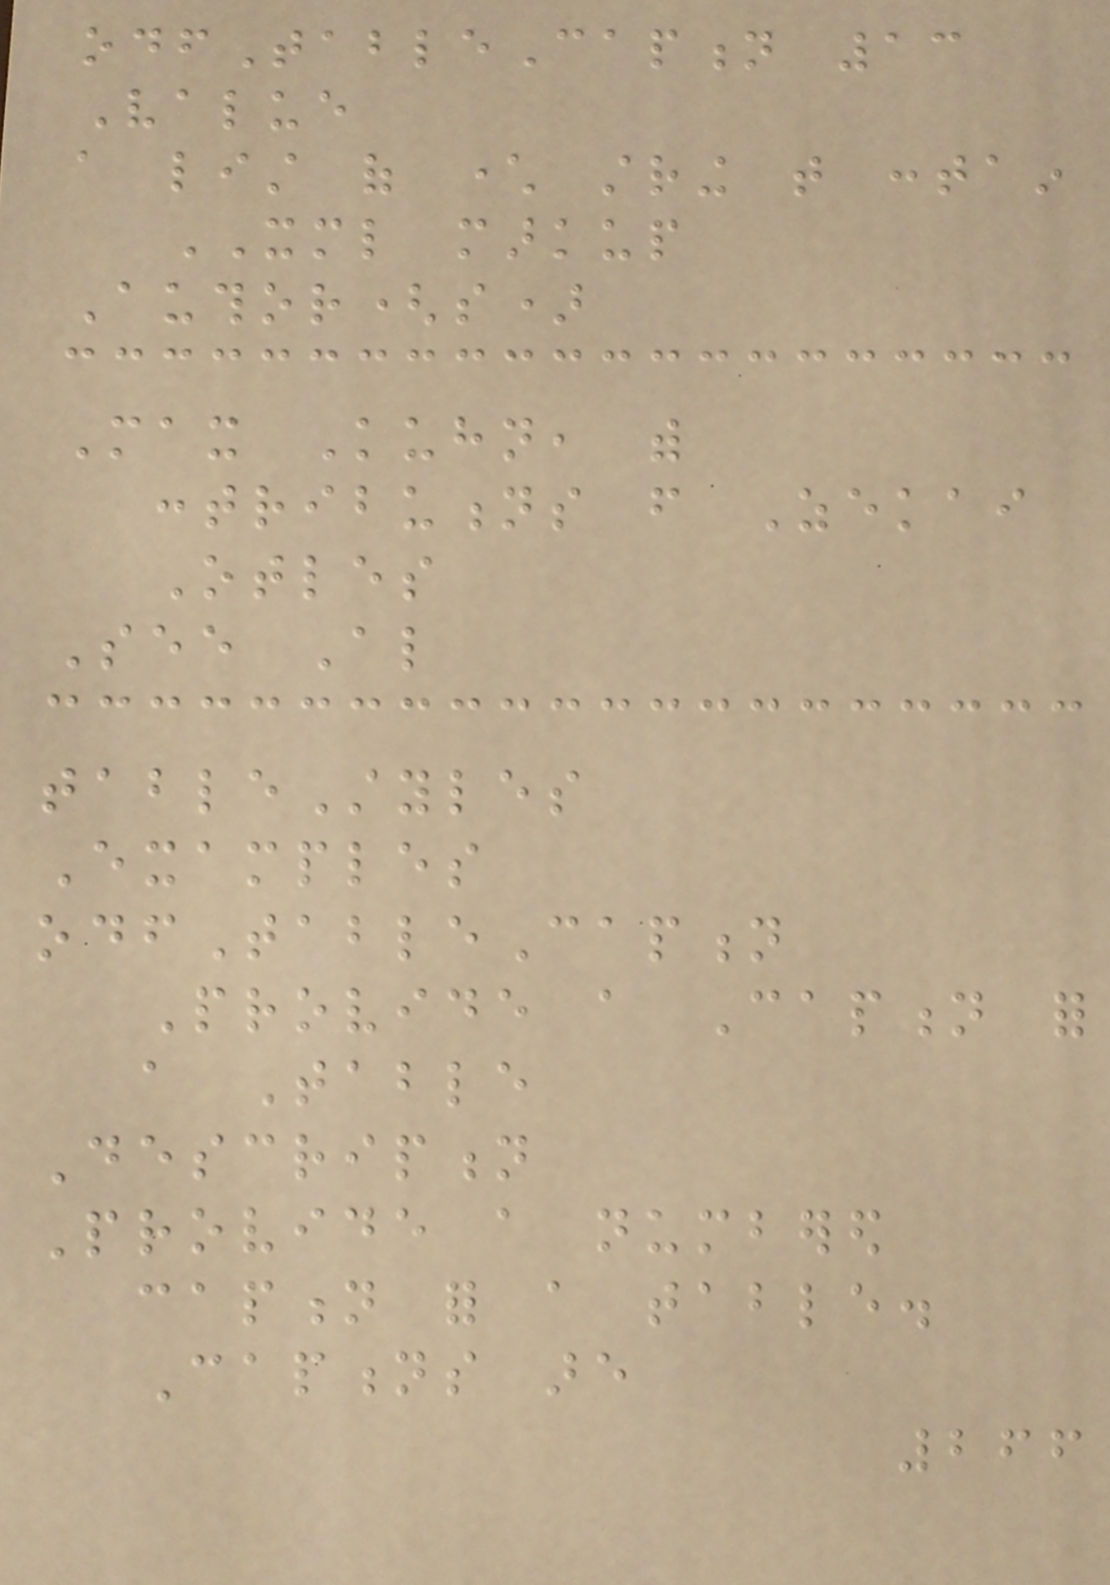odfTableCaption 13
Value
a list of character string that contain
XML markup
Author(s)
Max Kuhn, with
contributions from Zekai
Otles
See Also
tableStyles
Examples
odfTableCaption
Provide a Caption for
a Table
Description
Provide a numbered
caption for a table.
Captions are
266
